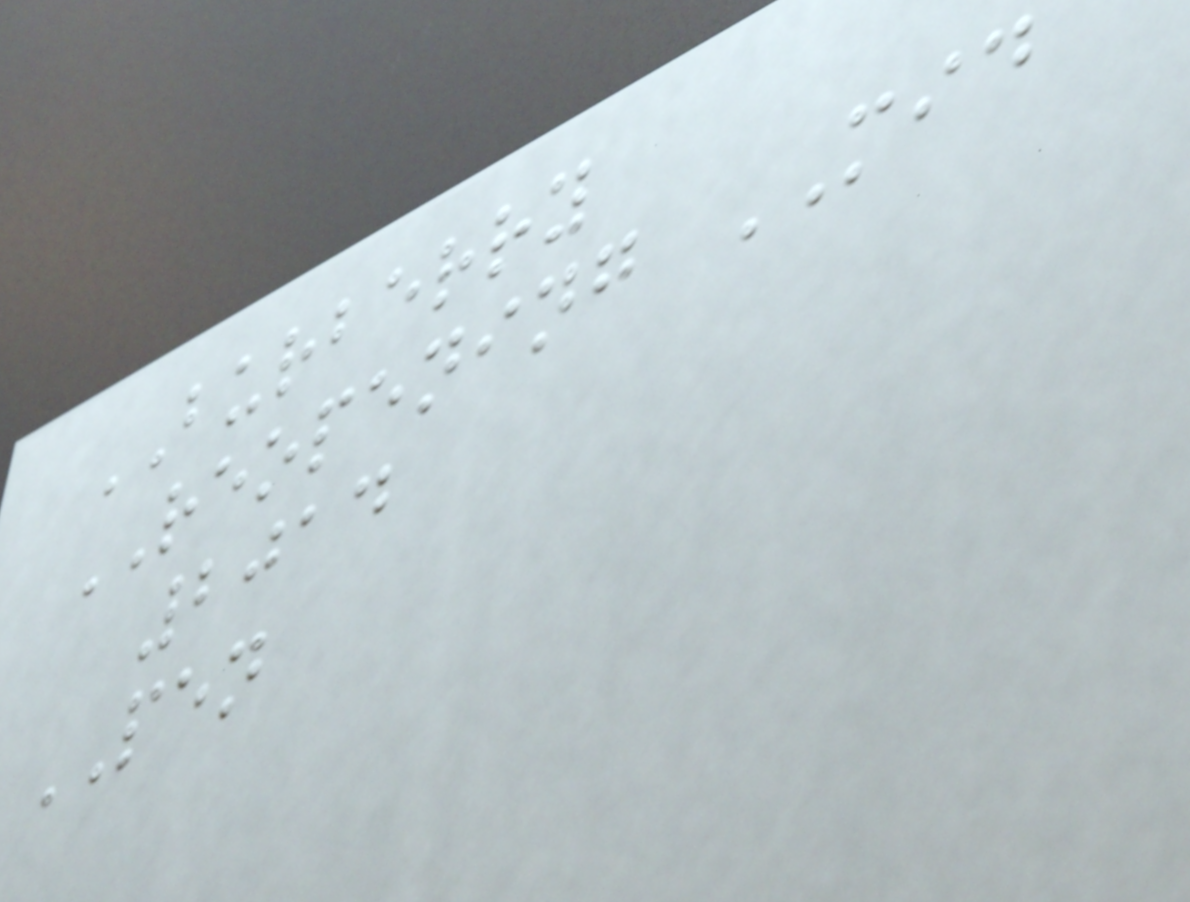BURBERRY
REOPENING MID
2014
PEN
